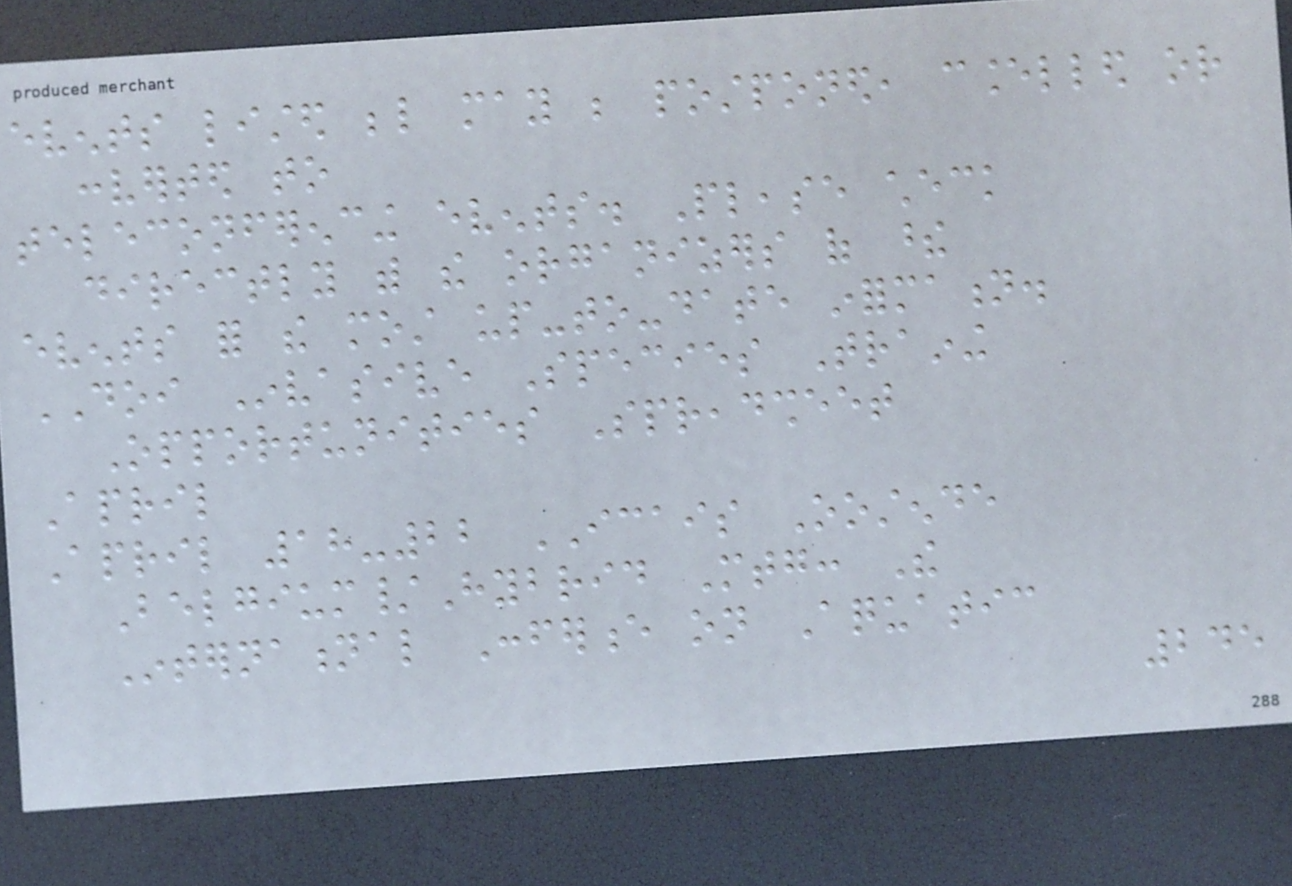events listed below may be postponed, cancelled or
converted to
teleconferencing events. Please check
directly with the organizers of these
events for the most up-to-date information.
DOI Invasive Species Training
Opportunities Spreadsheet
April
April 18-22 ICAIS Oostende
Belgium/Hybrid Mtg: The
International Conference on Aquatic
245
